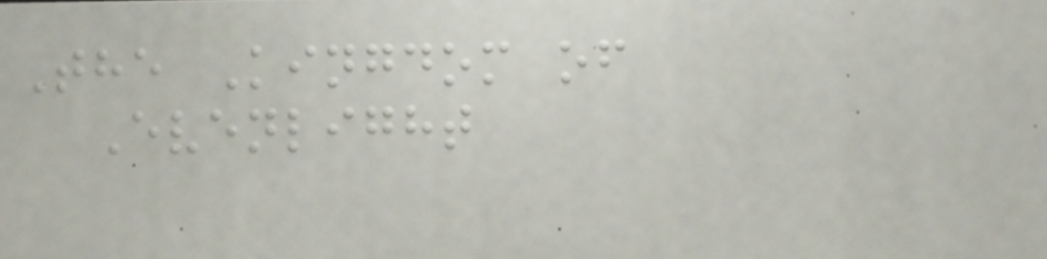The Kingdom of
Evenlight
